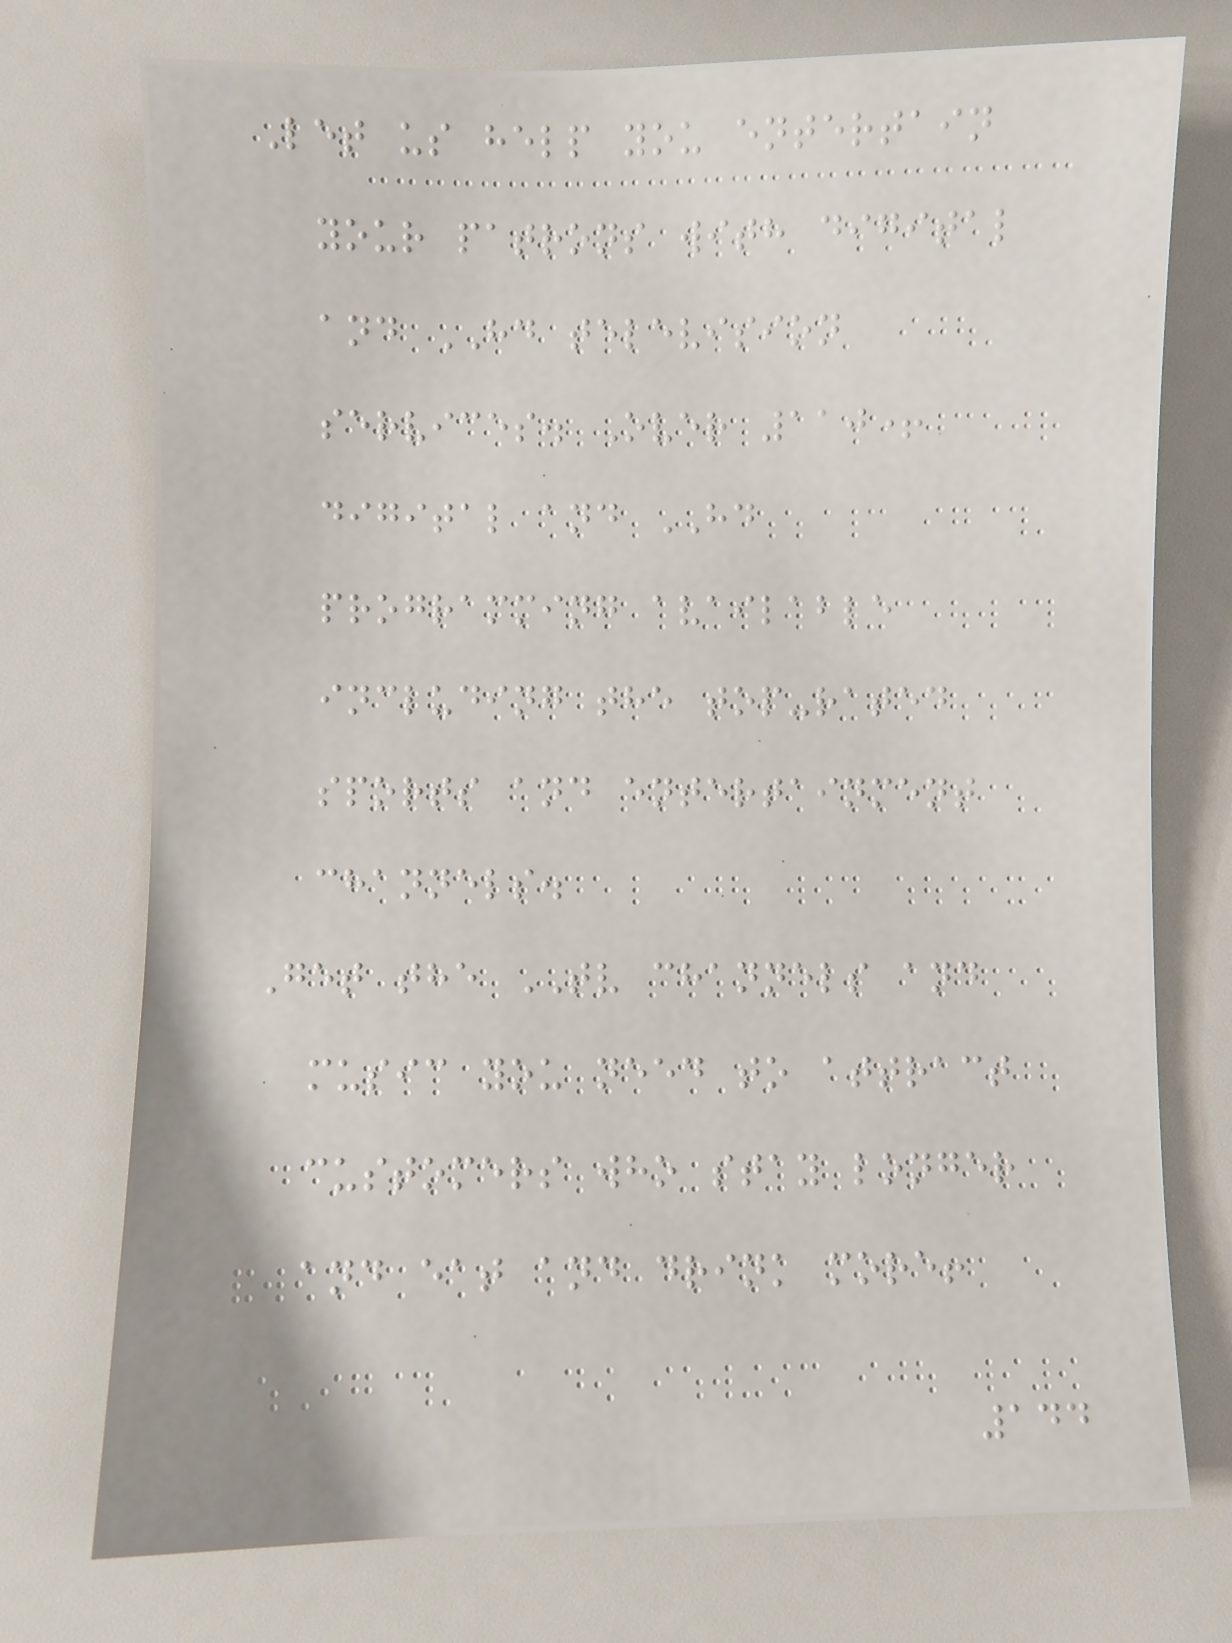Let us help you entertain
your patrons with digital
and HD television
services. Over 110+
digital and HD
programming available
including the top-rated
sports and entertainment
channels.
Get the TV channels and
music you need to attract
customers who stay longer
and eat and drink more!
144
